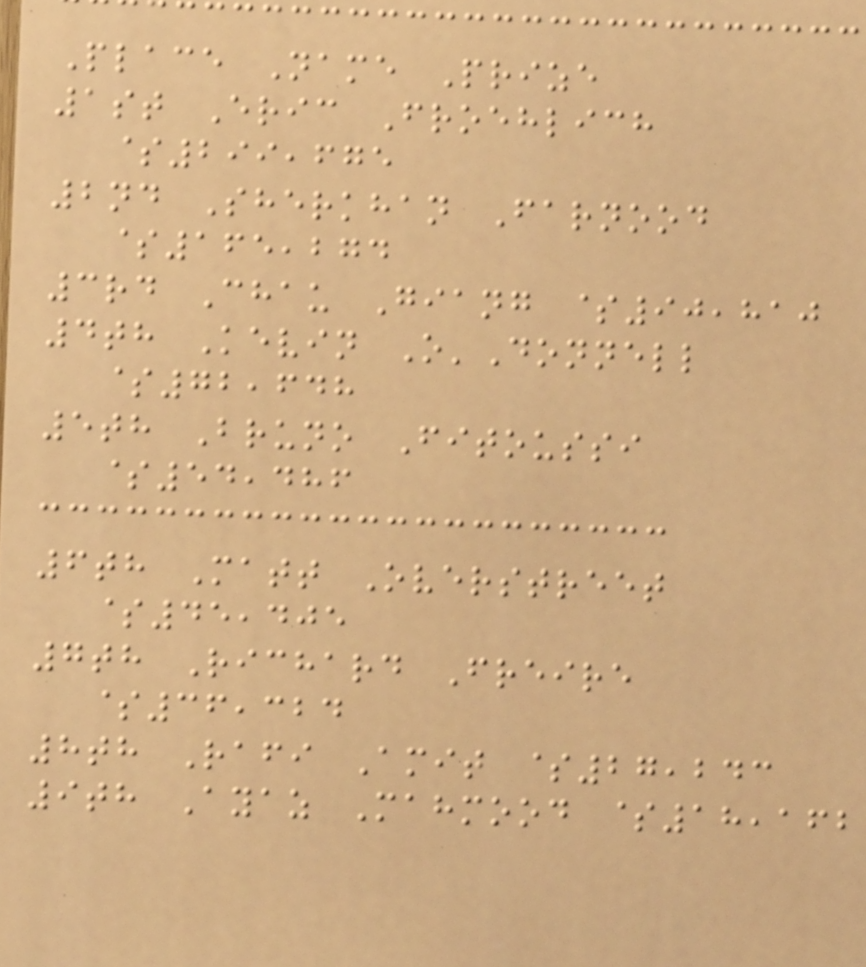Place Name Prize
1st Eric Froehlich
$299,675
2nd Sherkhan Farnood
$165,274
3rd Chau Giang $90,810
4th Kevin O'Donnell
$72,648
5th Bruno Fitoussi
$54,486
6th Matt Overstreet
$45,405
7th Richard Freire
$36,324
8th Rafi Amit $27,243
9th Ayaz Mahmood $18,162
